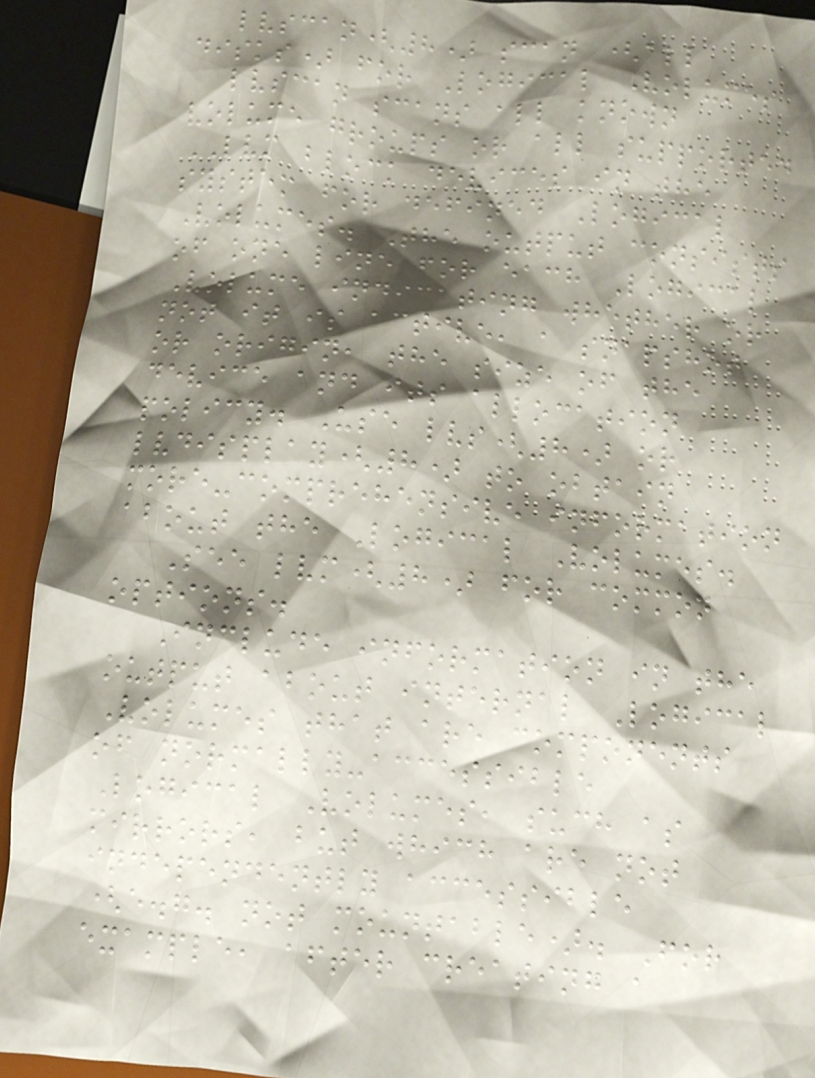lvscan(8) scan (all
disks) for Logical Volumes
lvscan scans all known
volume groups or all supported
LVM block devices in the
system for defined Logical
Volumes. The output consists
of one line for each Logical
Volume indicating whether or
not it is active, a snapshot
or origin, the size of the
device and its allocation
policy. Use lvs(8) or
lvdisplay(8) to obtain
more-comprehensive information
about the Logical Volumes.
See lvm(8) for common
options.
Include information in the
output about internal Logical
Volumes that are components
of normally-accessible
Logical Volumes, such as
mirrors, but which are not
independently accessible
(e.g. not mountable). For
example, after creating a
